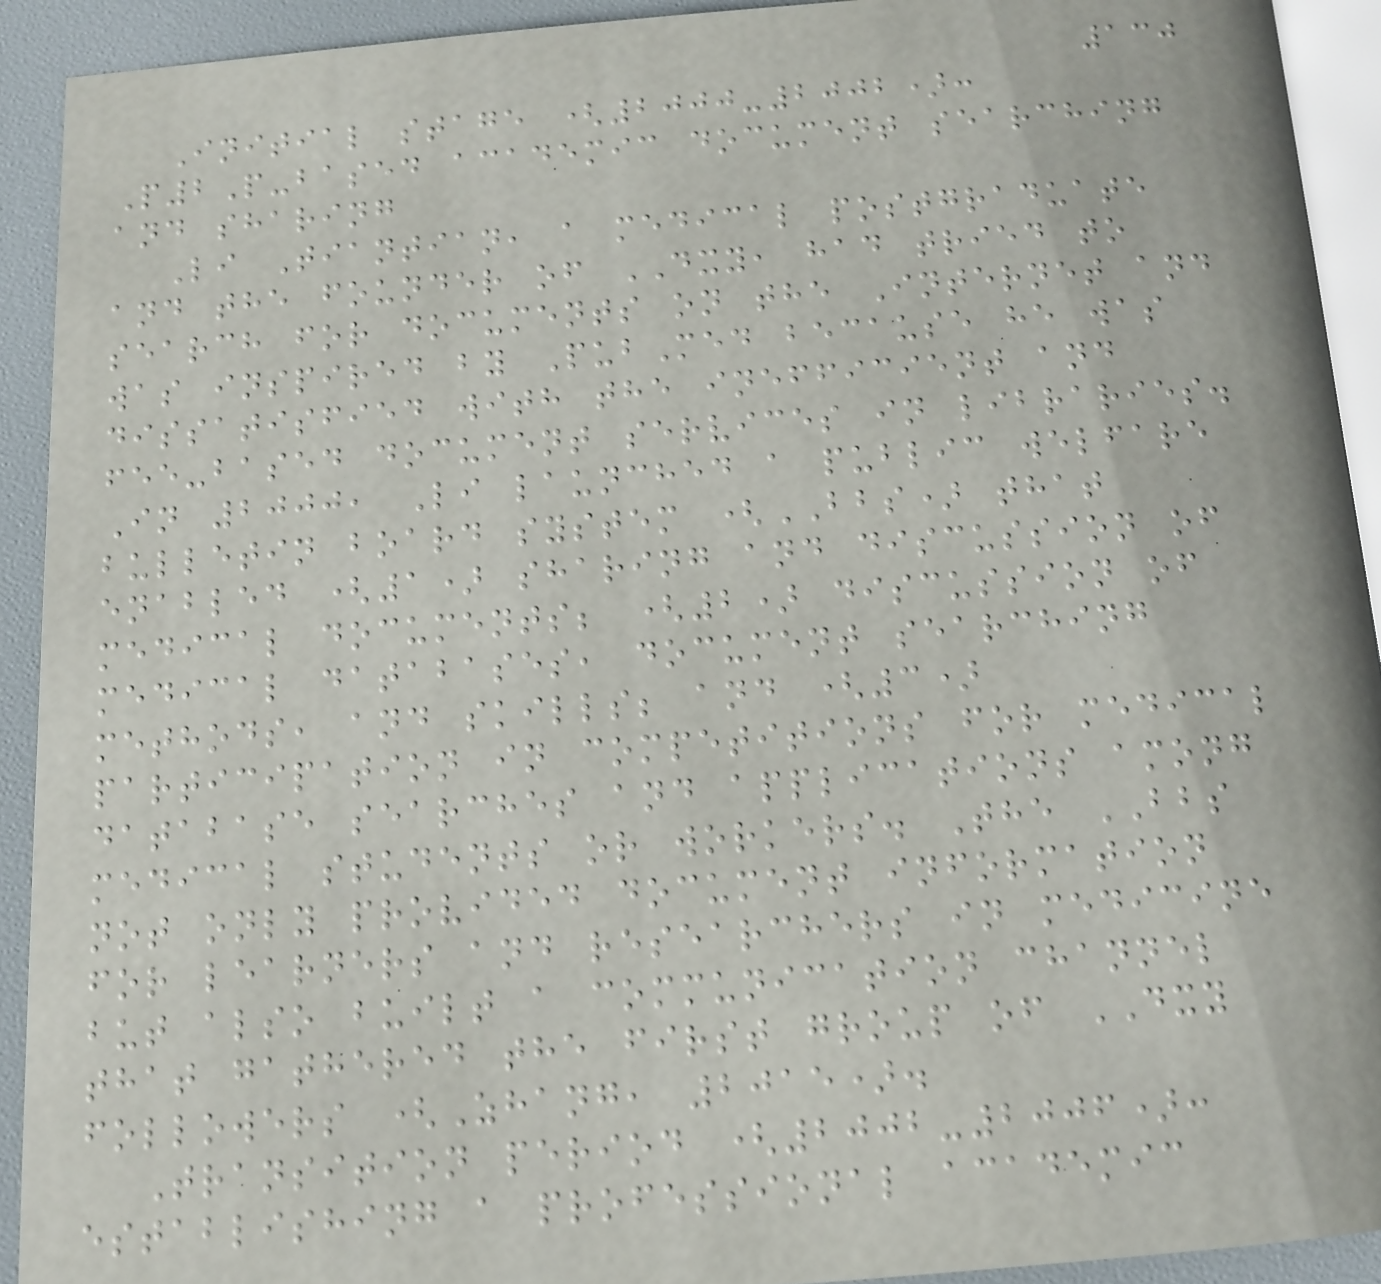130
Initial stage (2000-2002):
P2P-based academic document searching
and sharing
Li Tiantian, a medical postgraduate
and the founder of DXY, had tried to
search for documents on the Internet and
was inspired by PubMed because he was
dissatisfied with the inefficient and
fee-based document services in libraries.
In 2000, Li launched a public welfare
bulletin board system (BBS) that
enabled (1) sharing and discussion of
medical documents; (2) discussion of
medical databases, document searching
methods, and skills; and (3)
participation in competitions for medical
database searches and applications among
medical students or workers. The BBS
not only provided document information
for learners and researchers in medicine
but also built a communication channel
that gathered the first group of DXY
followers (Zhang, 2015).
Transition period (2002-2006):
establishing a professional academic
